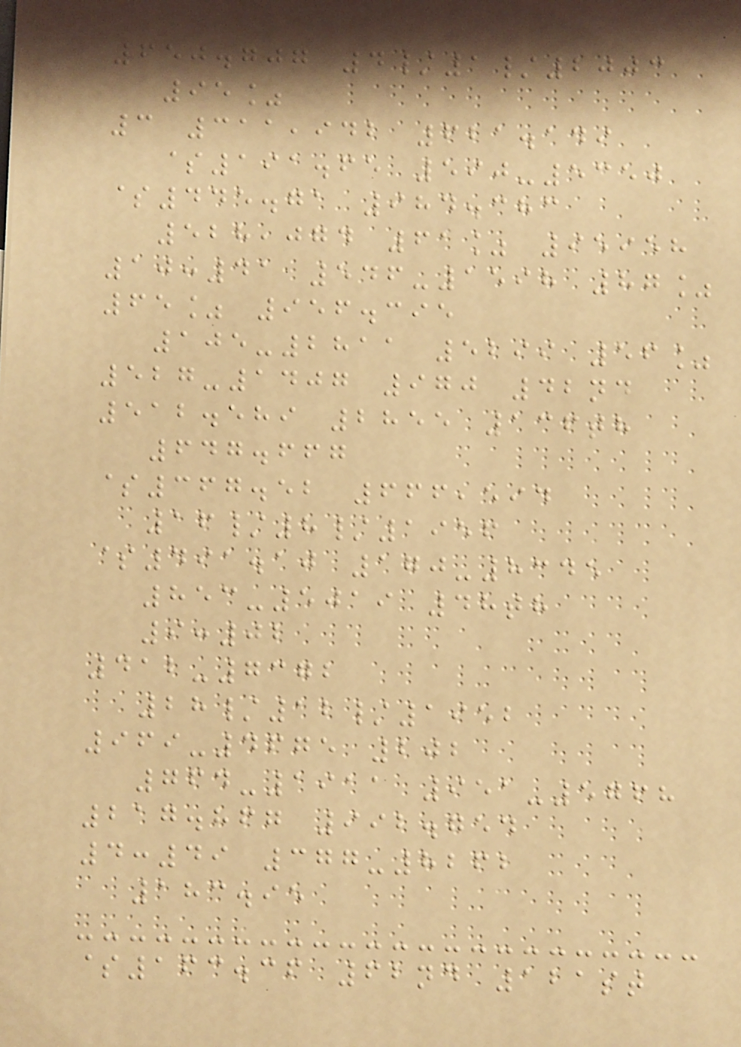650.707 4/1/2003
95%
3 311,942 621.149
$191.65 590-5350
$445.71 984.383
528,074 61% 95958
10:41 546-1598 87%
65% 956.395
105-2811 5299 56%
527-1407 970 42nd
512.589 2855 136th
647.667
$367.52 666,594
16/8/1956
$491.10 170-8345
853-5019 48th
9:02
412-7372
28/12/1952
969-4675 202
764-1911 951-5768
217.867 992.754
4:49 377-8262
183.95
$163.36 62nd 121st
